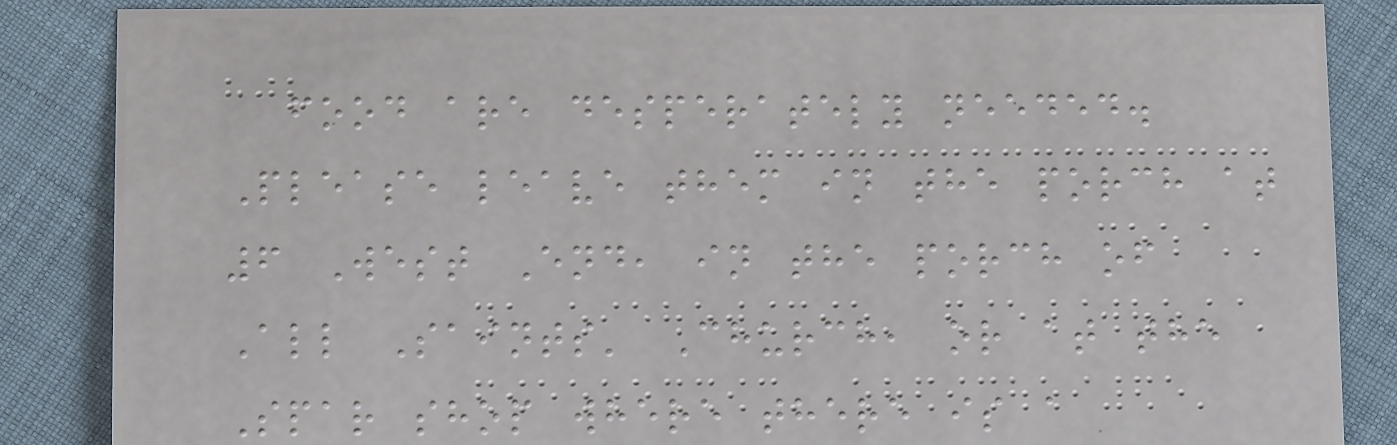food are desperately needed.
Please leave them in the porch at
6 West End, in the porch of
All Saints' Church, or at the
Spar shop where there is a
